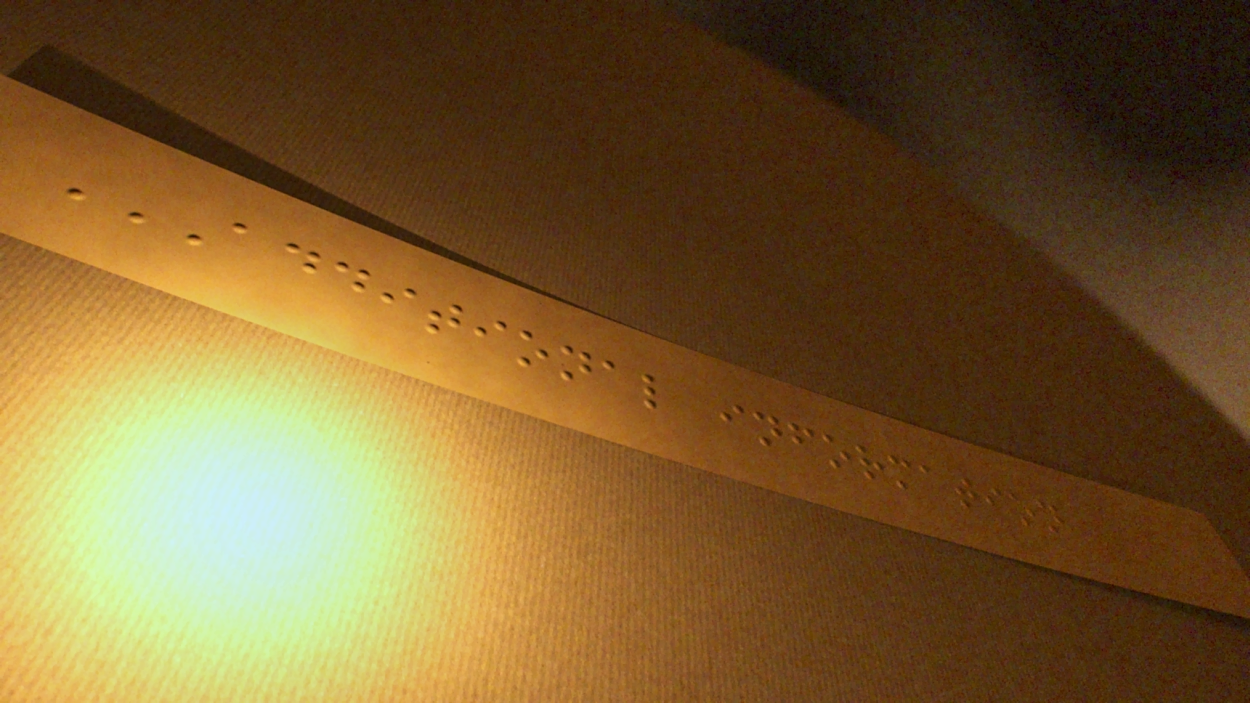ADDITIONAL INFORMATION
